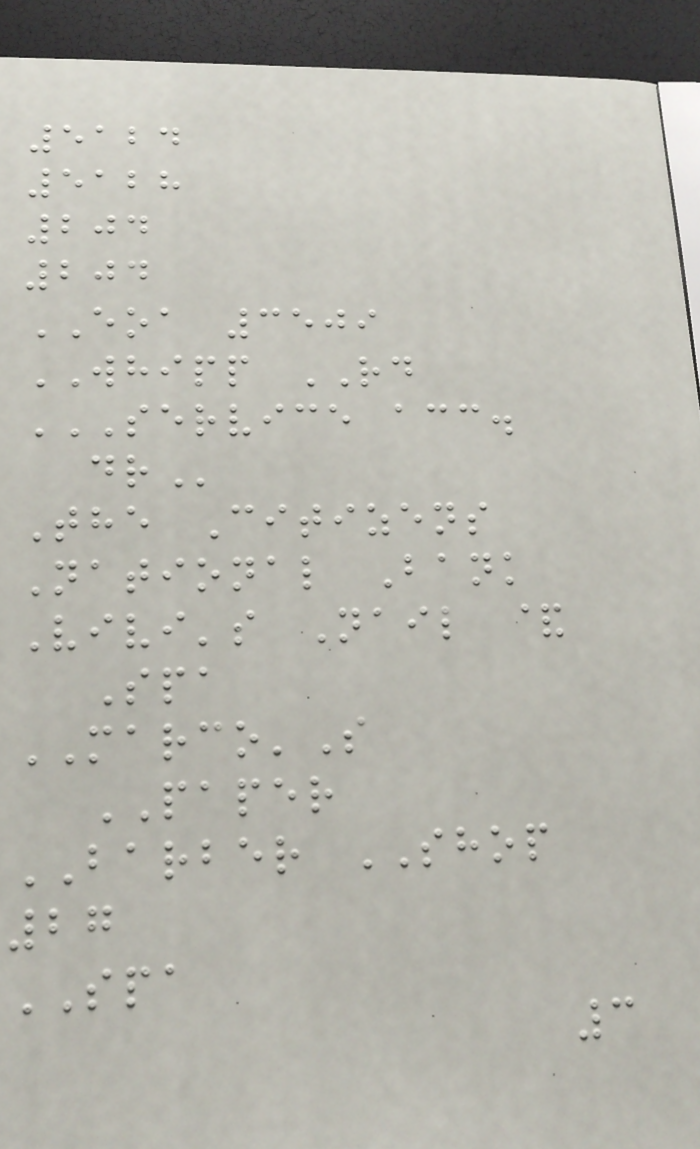5124
5128
204
204
EOA 3509
WHIPP RD
SERVICE ACC.
DR
The Citizens
National Bank
Vivi's Nail &
Spa
MARCO'S
PAPER
BARBER SHOP
27
SPA
3
